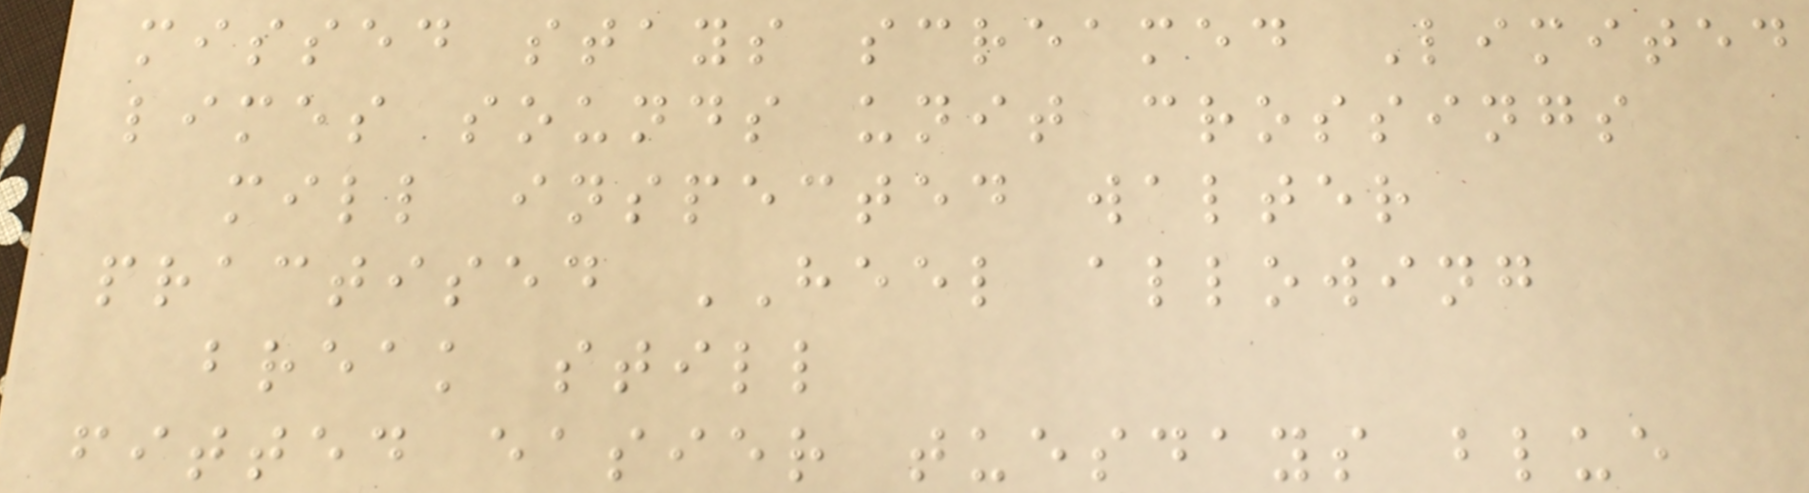missed stays screamed Limited
limes sounds unit crossings
mill inspected walter
practised HEEL allowing
break still
fitted easier tuesdays blue
